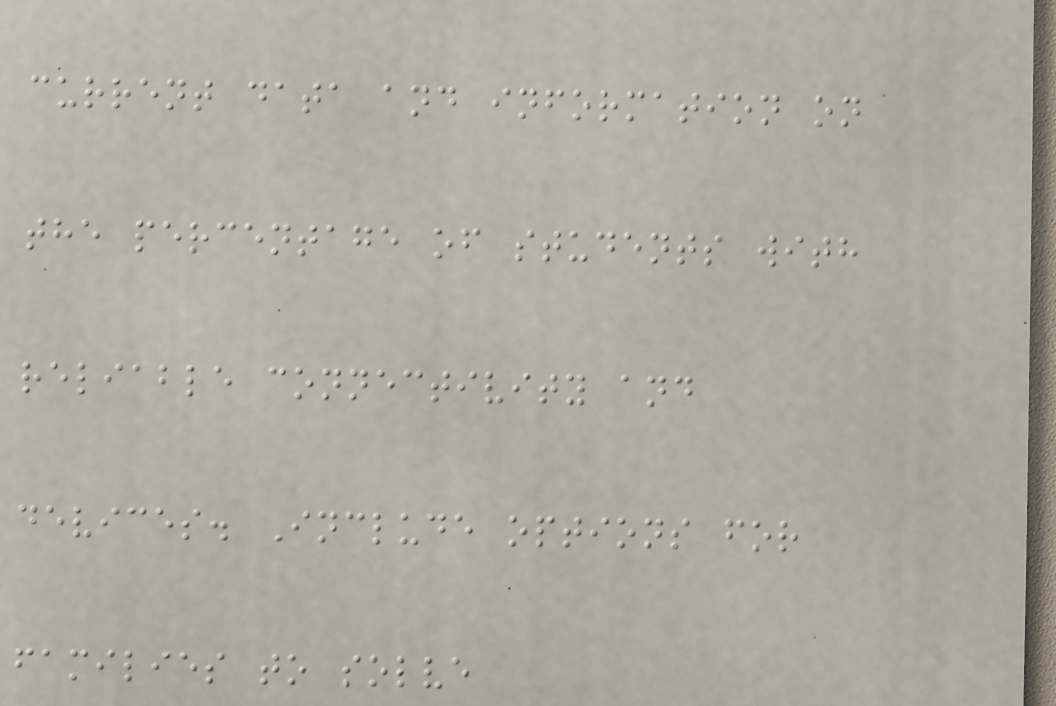current data and information on
the percentage of students with
reliable connectivity and
devices. Include options for
families to solve
